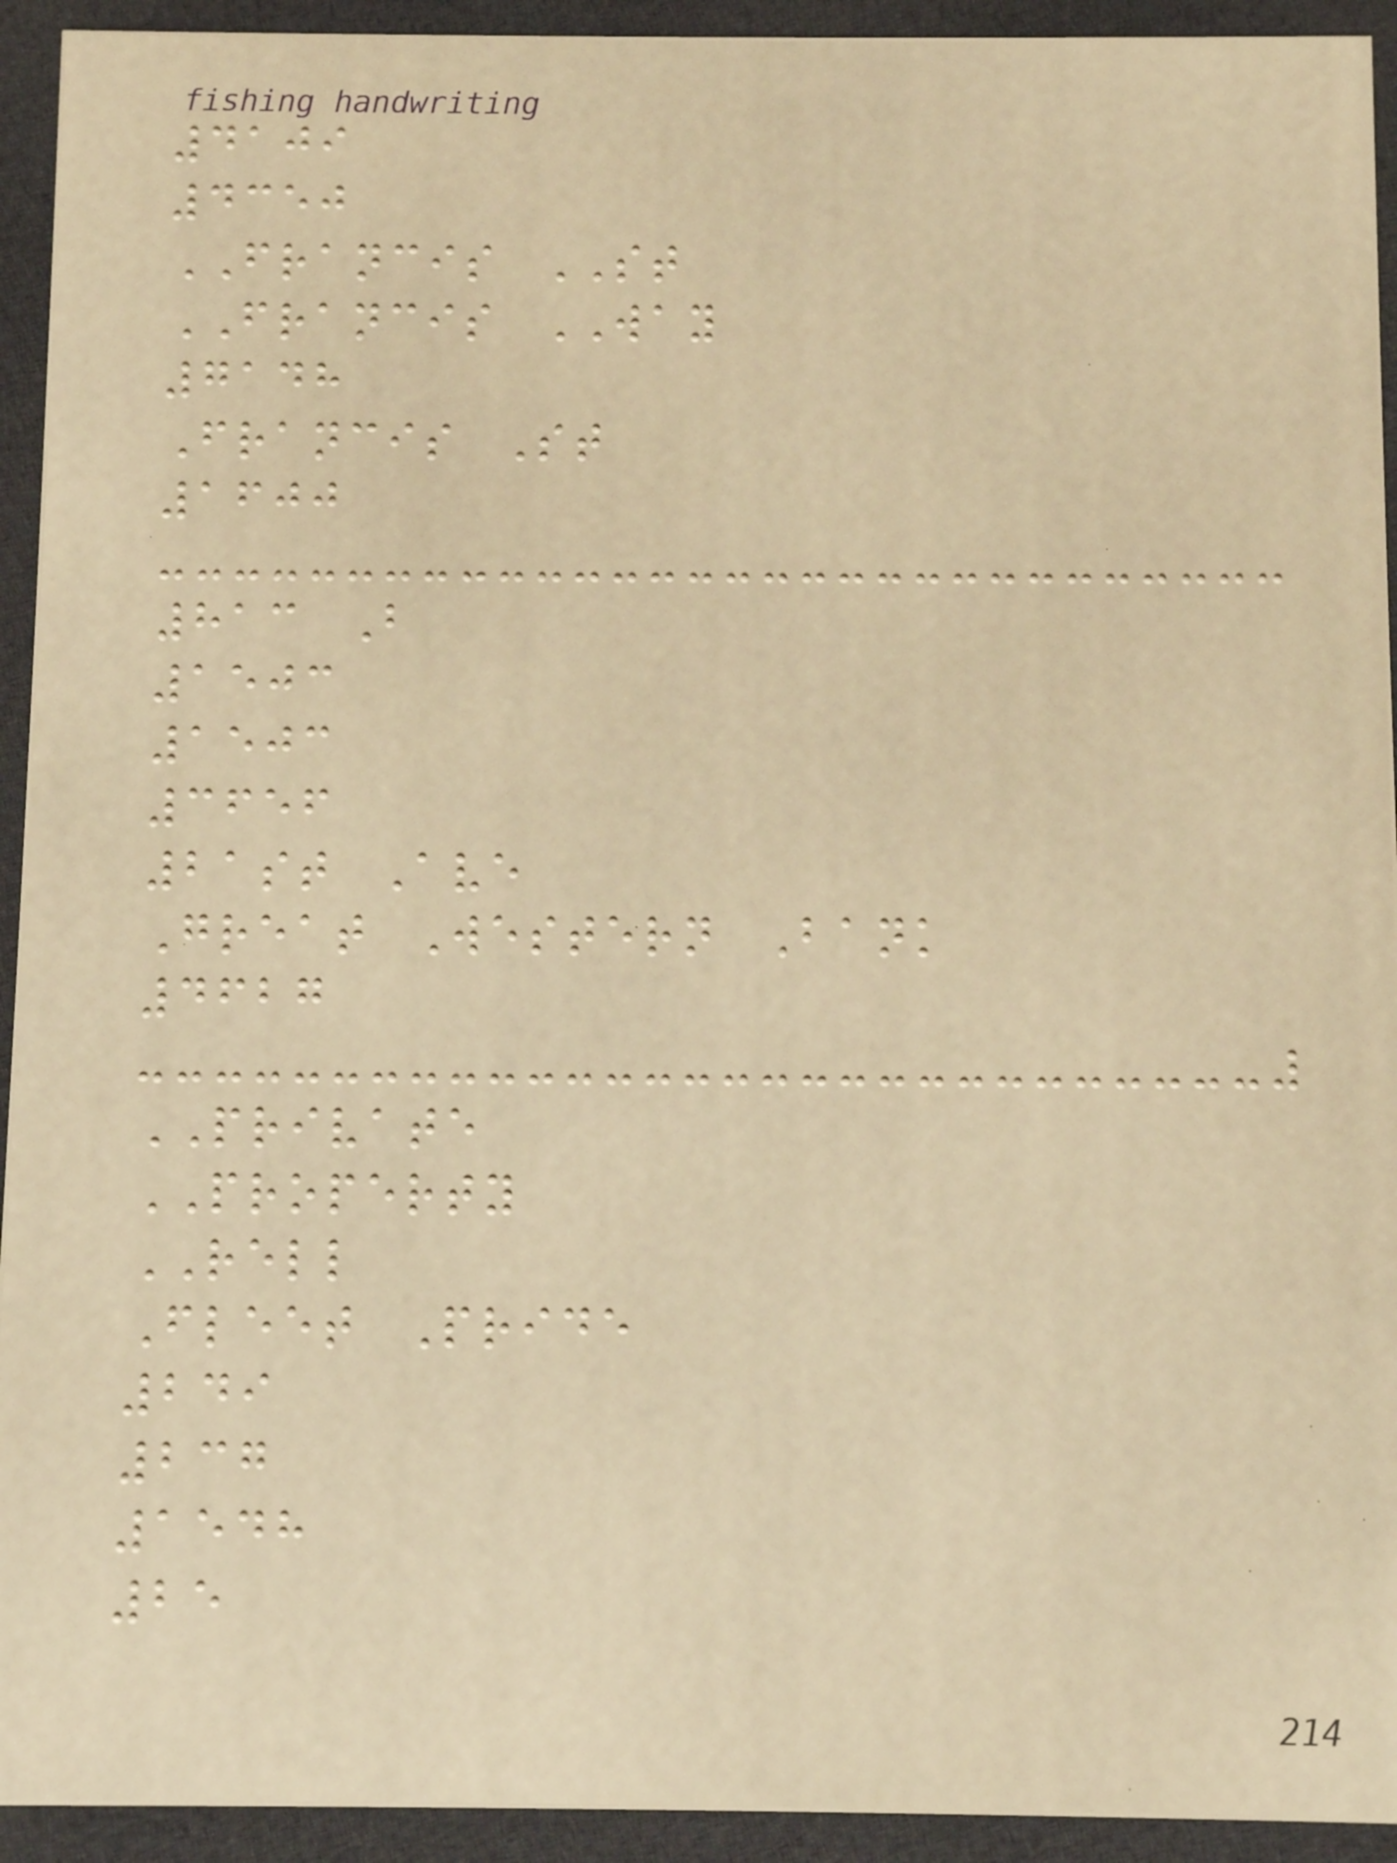4109
4350
FRANCIS ST
FRANCIS WAY
7148
Francis St
1600
813 B
1503
1503
3656
21st Ave
Great Western Bank
4627
PRIVATE
PROPERTY
RELL
Fleet Pride
249
237
1548
25
